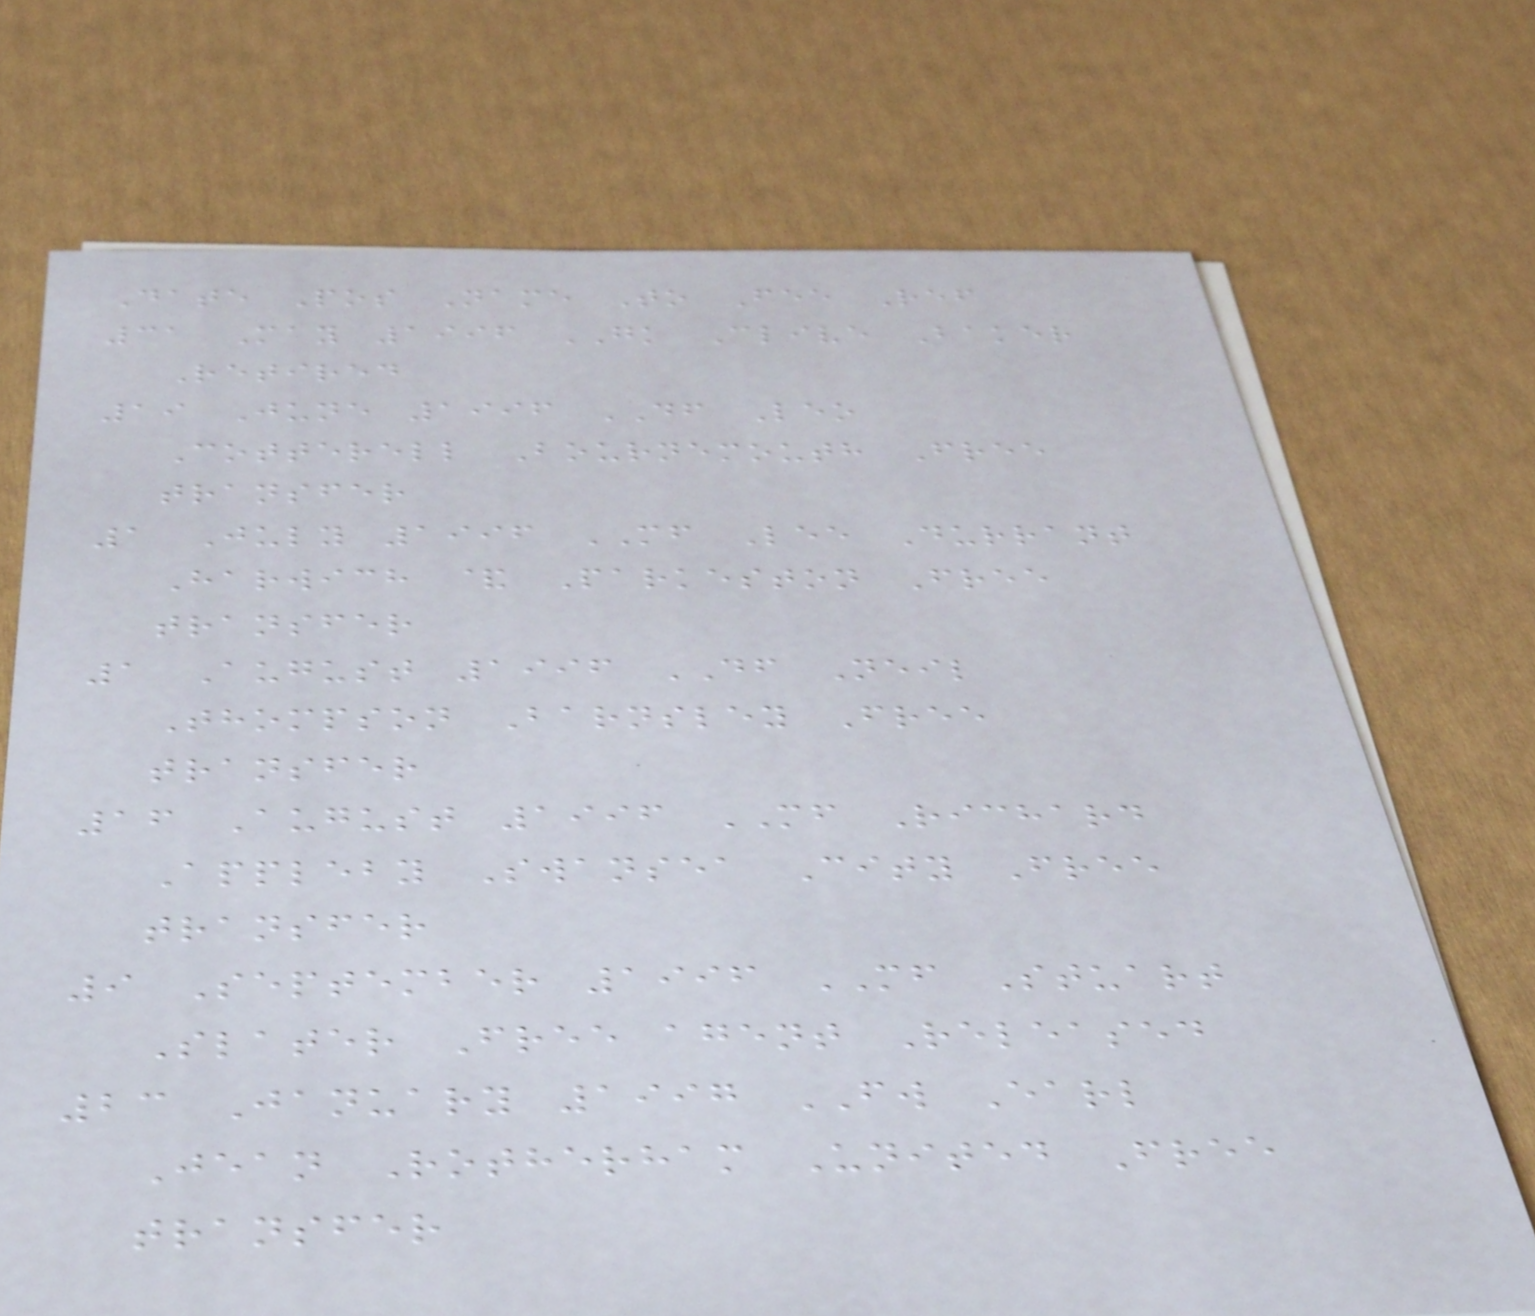Date Pos Name To Fee Ref
31 May 1996 GK Clive Baker
Retired
19 June 1996 DF Leo
Cotterell Bournemouth Free
transfer
1 July 1996 MF Lee Durrant
Harwich & Parkeston Free
transfer
1 August 1996 DF Neil
Thompson Barnsley Free
transfer
16 August 1996 MF Richard
Appleby Swansea City Free
transfer
9 September 1996 MF Stuart
Slater Free agent Released
23 January 1997 FW Earl
Jean Rotherham United Free
transfer
